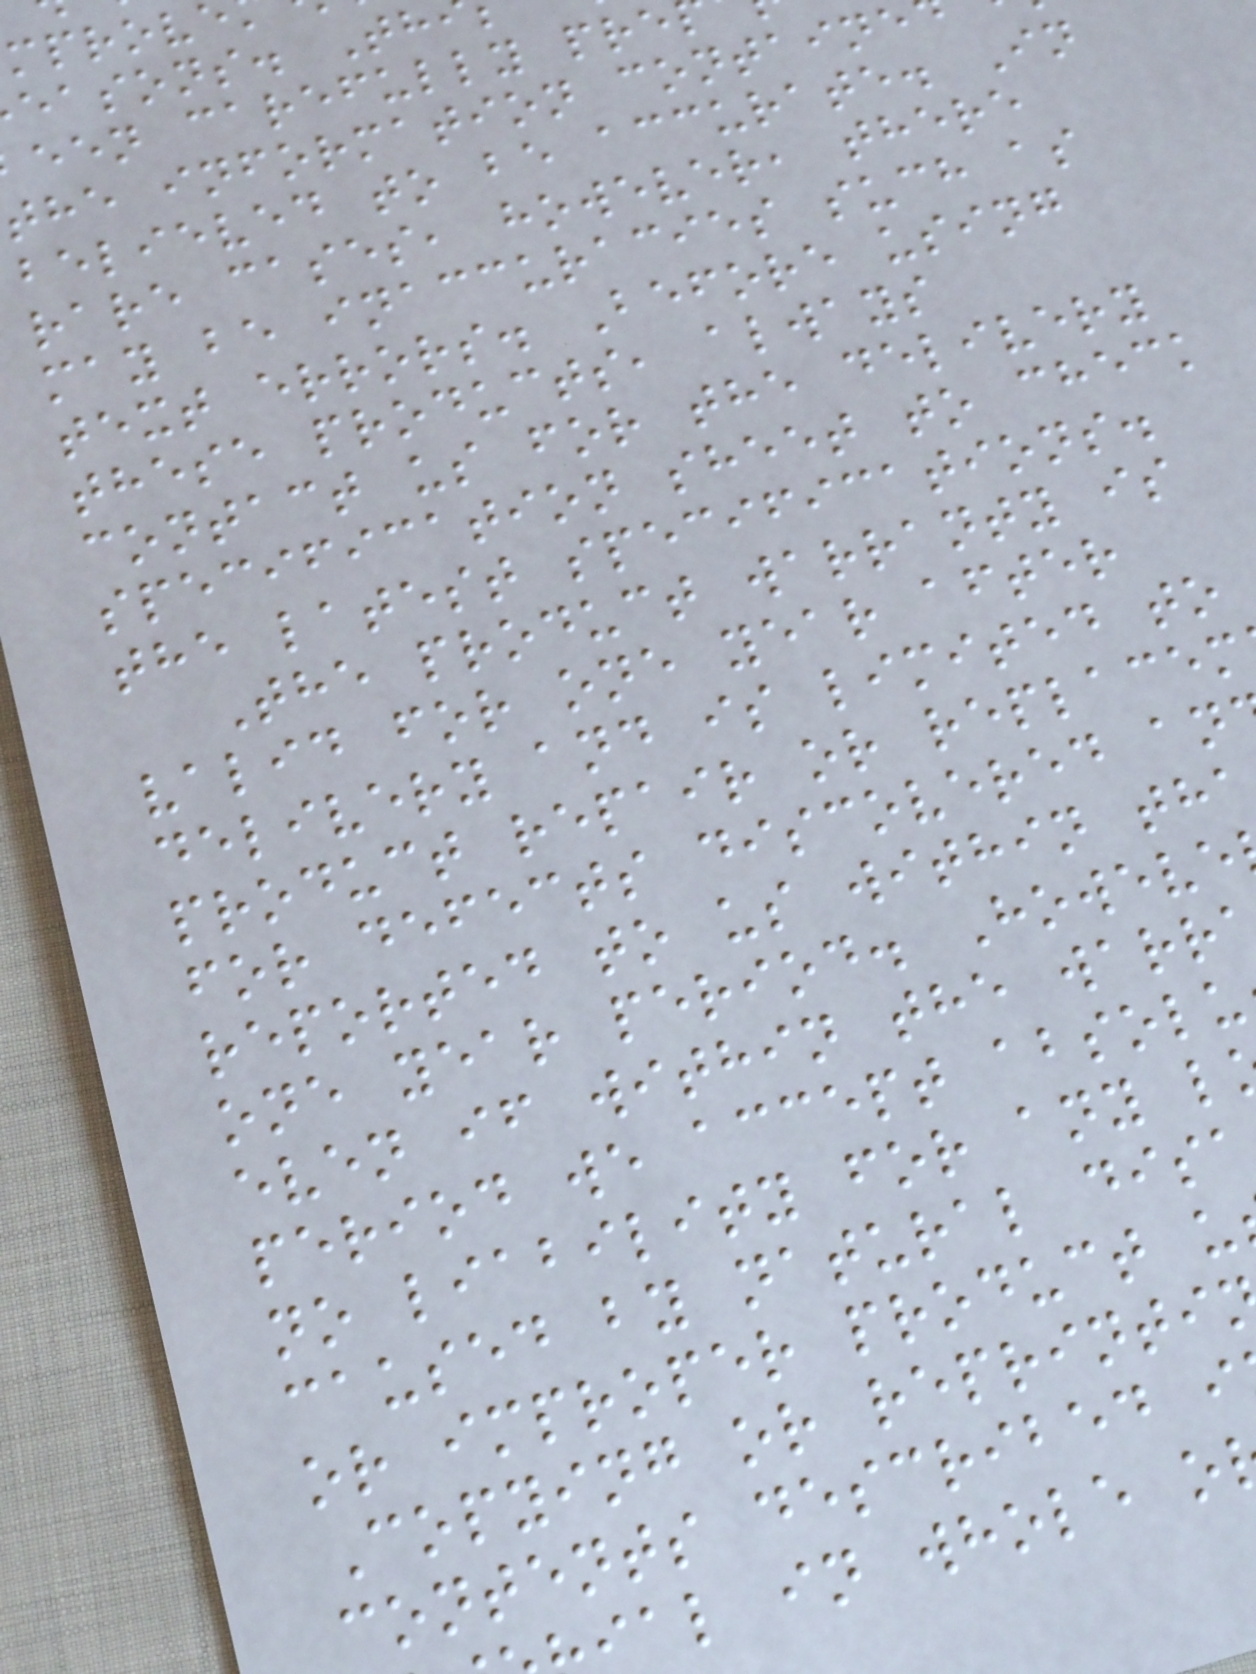easons. Th
een carefully pre
the information containe
believed to be accurate. In
rare cases, however, there
may be inaccuracies such as
text errors. Before using
these products, always
contact us for the delivery
specification sheet to check
the latest specifications.
The product warranty is
valid for one year after
delivery and is limited to
product repair or replacem
for defects discovered an
reported to us within tha
one year period. Howeve
even if within the warr
period we accept absolu
no liability for any l
caused by natural disa
or improper product u
Copying or reprinti
contents described i
al in whole o
